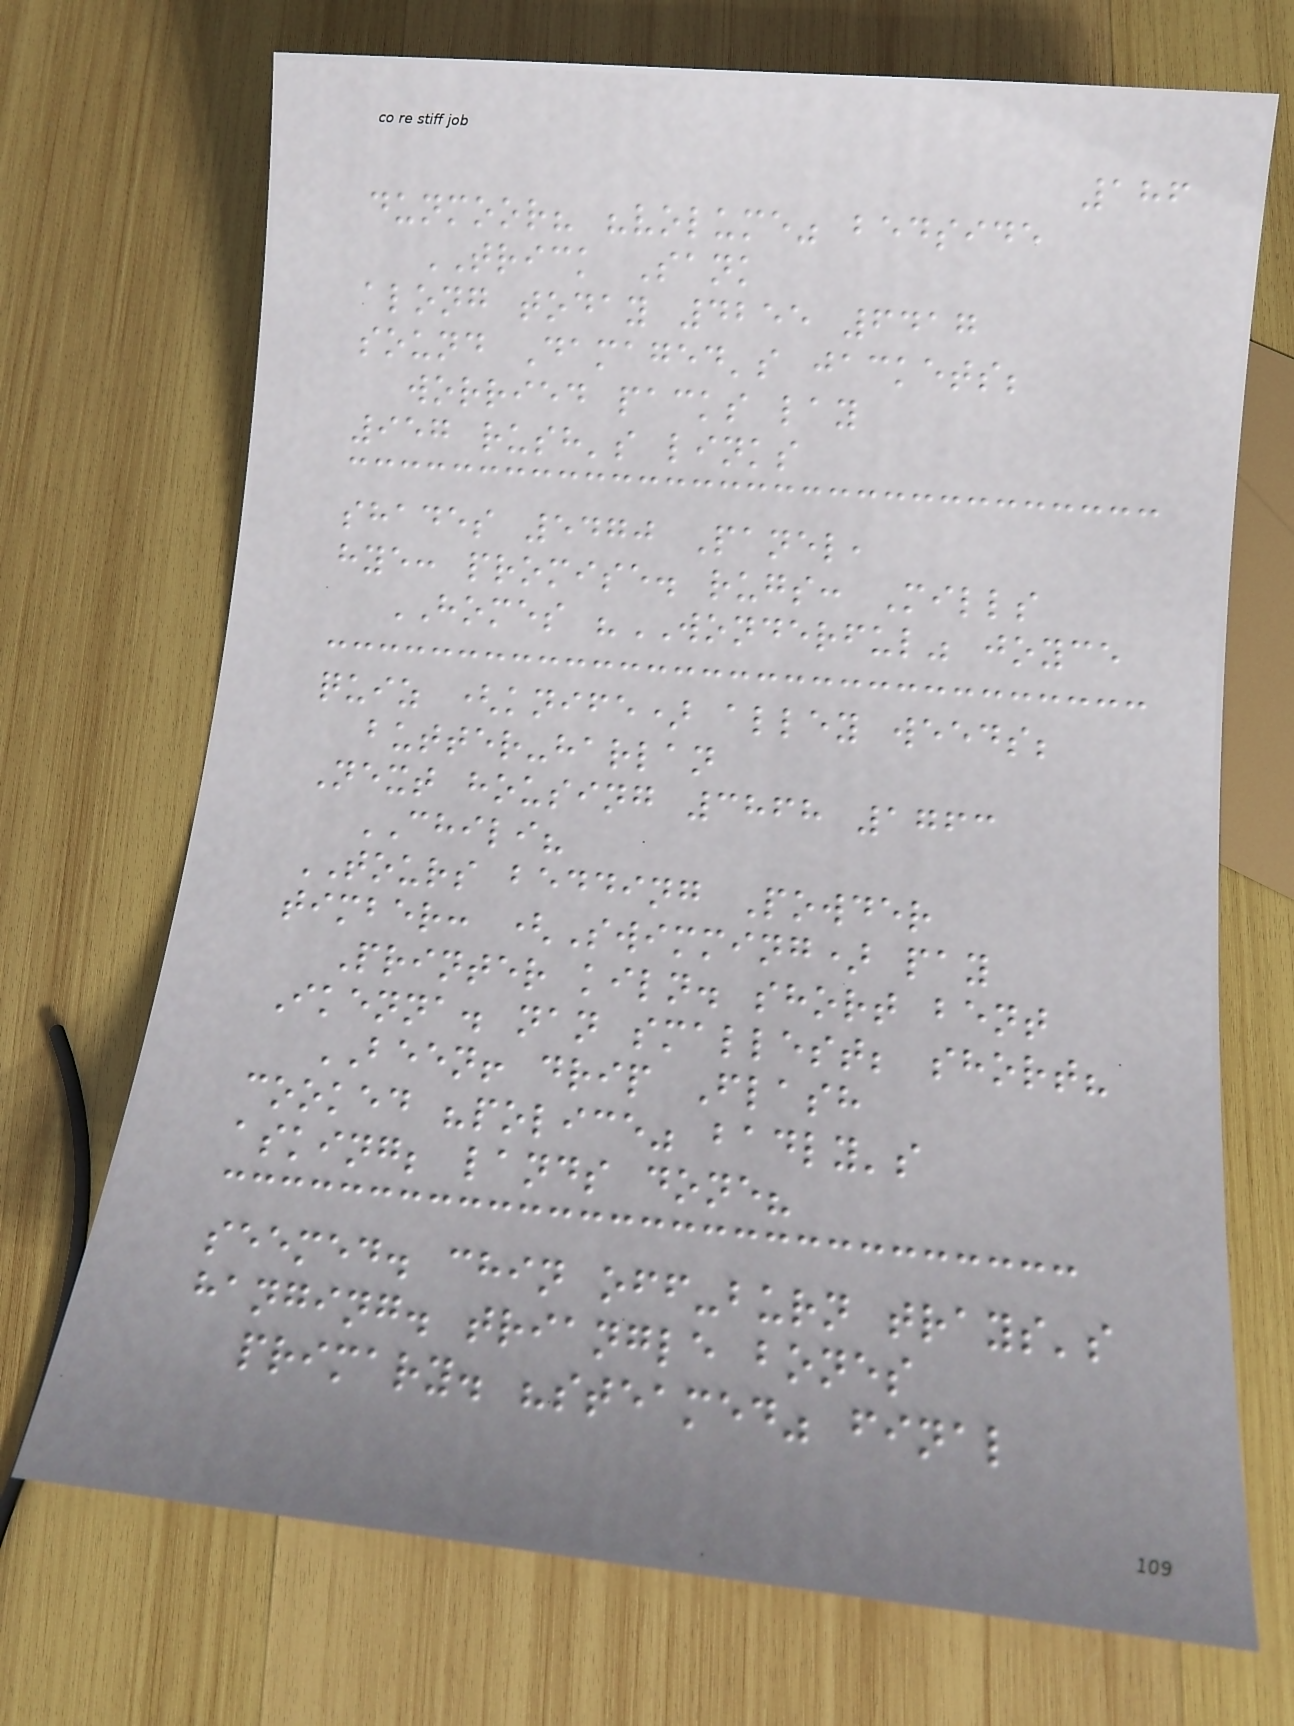186
dunmoor? "volume" bedside
TRICK Sank
along today 4255 6417
sound Damaged's jackets;
worried packs lay
957 rush's links
shades 5470 Panel,
hye: promise. rugs: Mills
HOMES "WONDERFUL" joyce
quiz (knife) alley weeds;
butter-harlan
Next housing 3868 1763
CHILI?
TOURS bedding Powder
timber: (Swimming) pay
Printer kiln. short bent
Ikenna. nan smallest; short?
BEEN! drip Flash
cooked "police" badly's
asking; lands done?
seemed. chin off-burn trays's
hanging. triangle bones
primary. "steamed" final
